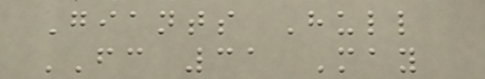Giants Hull
FC 31 May
